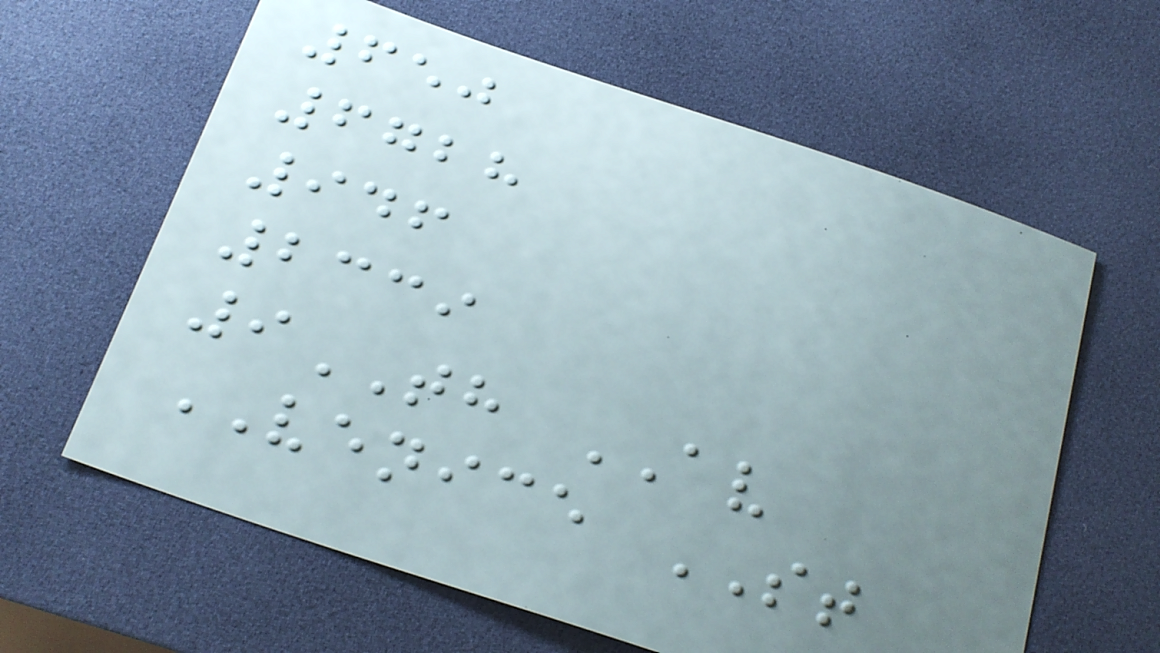650
6728
946
2339
9TH AV
VENICE ST
